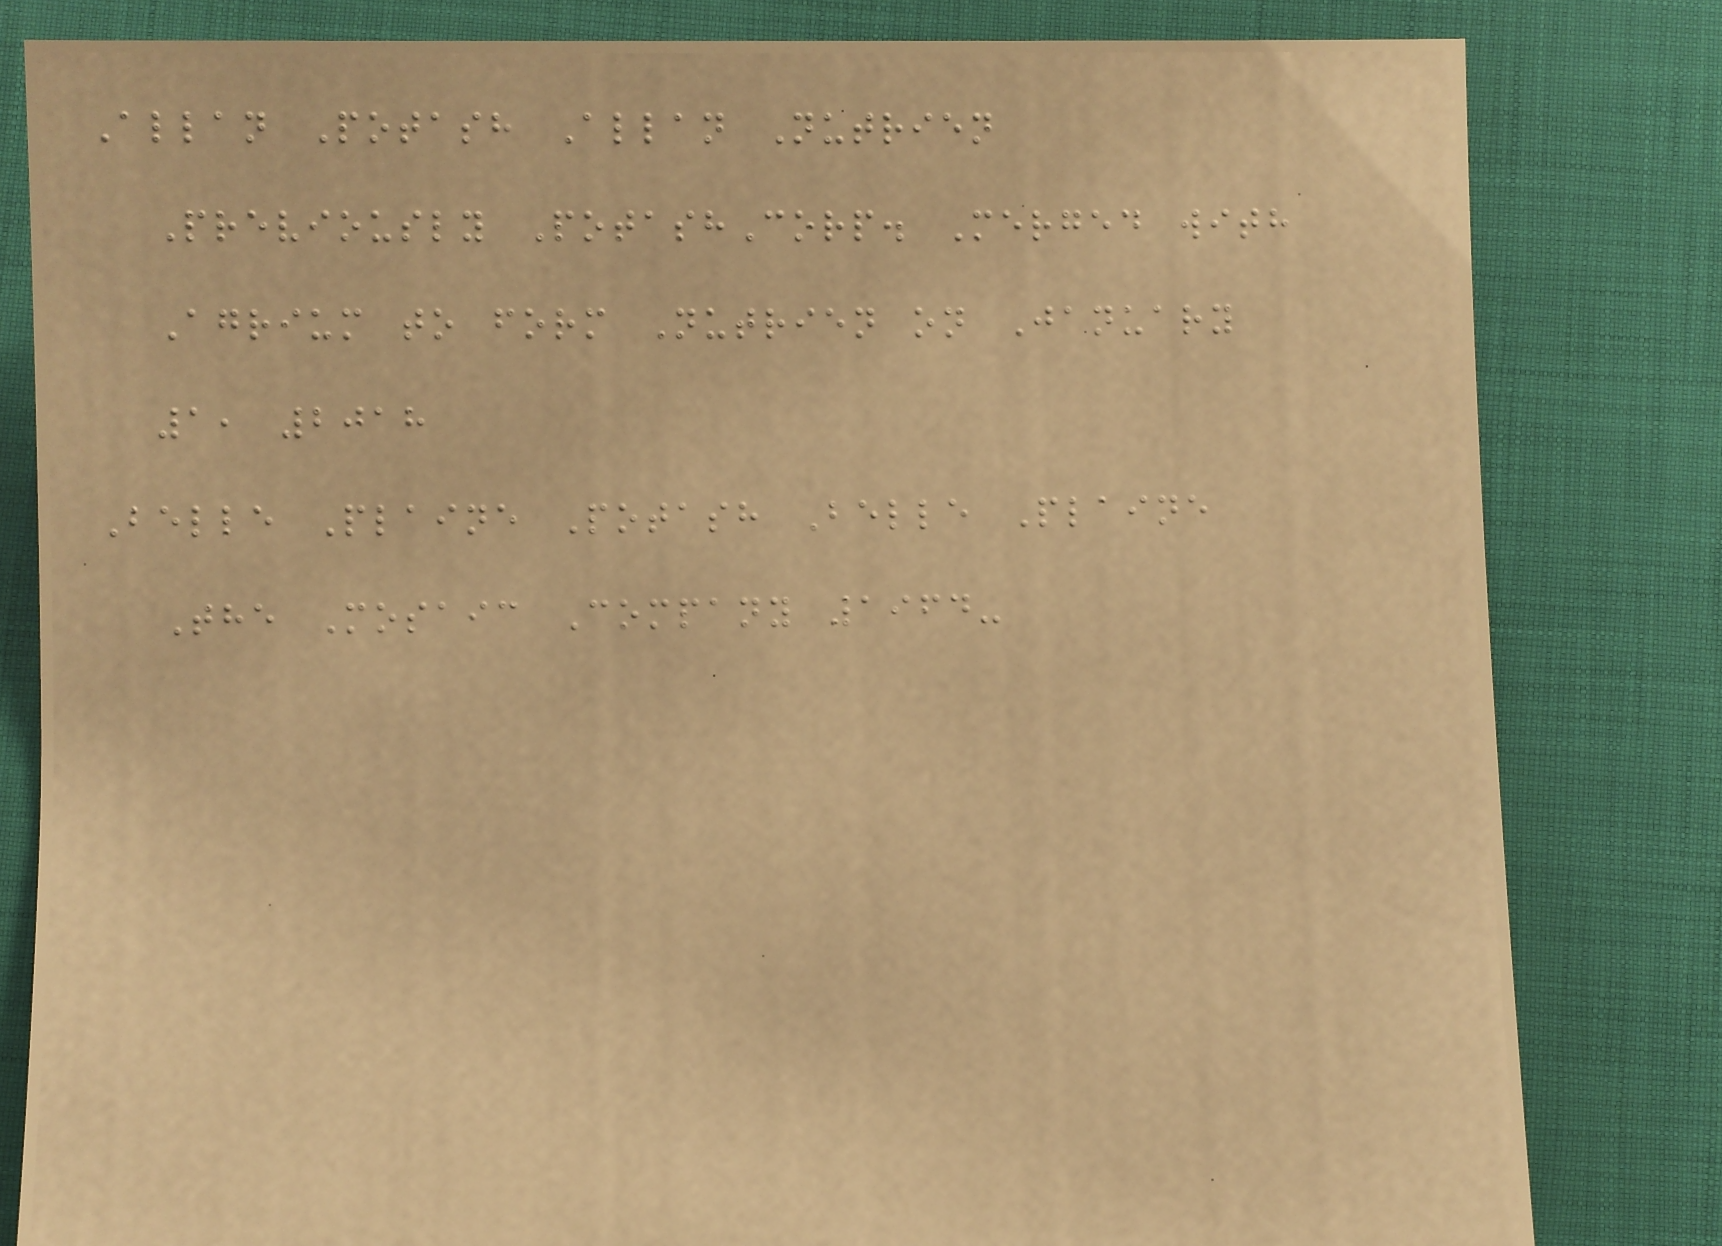Allan Potash Allan Nutrien
Previously PotashCorp. Merged with
Agrium to form Nutrien on January
1, 2018
Belle Plaine Potash Belle Plaine
The Mosaic Company 1964-
